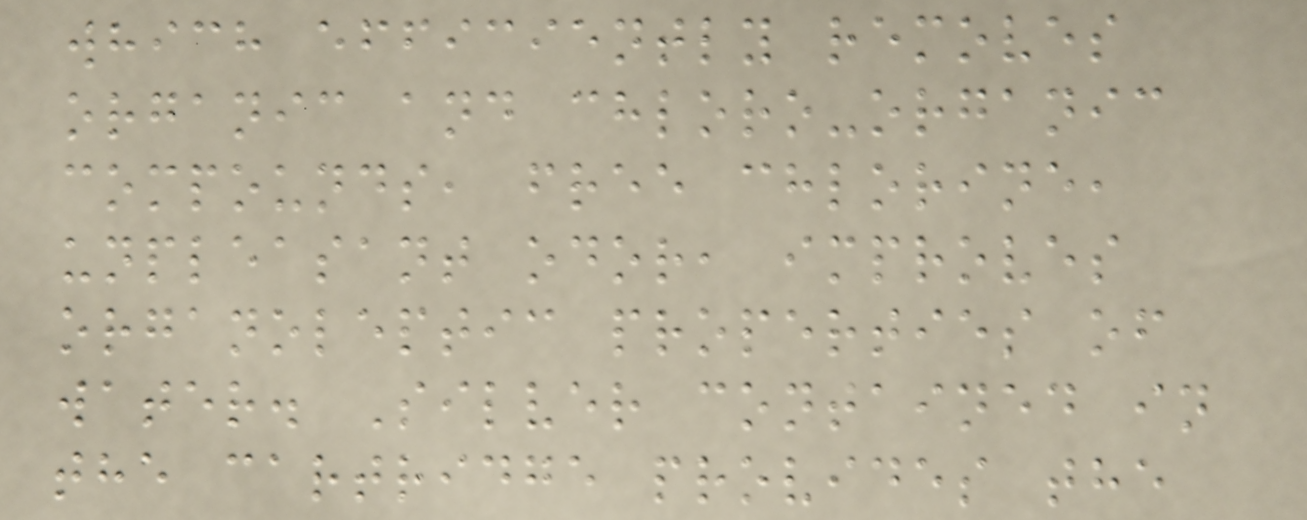which efficiently removes
organic and chloro-organic
compounds, free chlorine,
unpleasant odor, improves
organoleptic properties of
water. Silver contained in
the cartridge provides the
